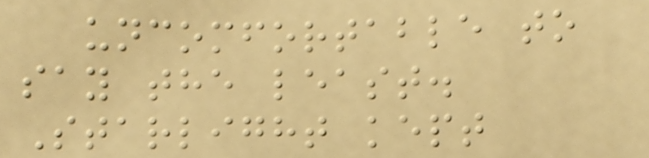uncomfortable to
say the least.
Starlight kept
